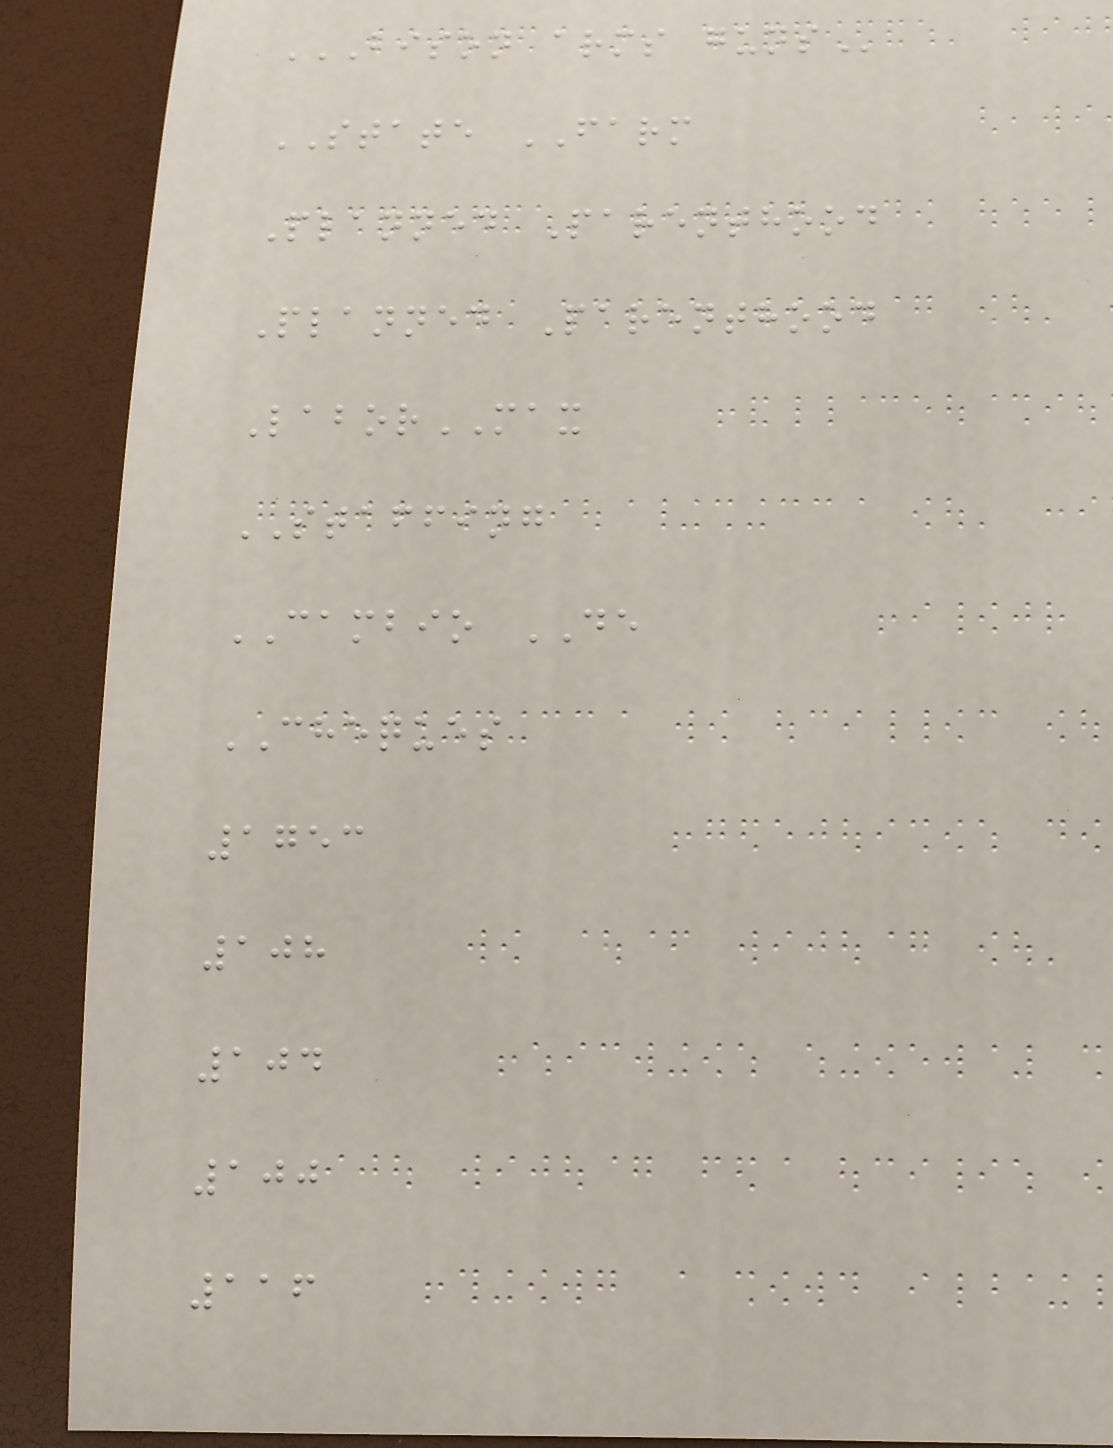BISON ARMS GUNS
STATE FARM
Planned Parenthood
Planned Parenthood
LaborMAX
STAFFING
CAMBIO DE
CHEQUES
1753
108
104
100
116
